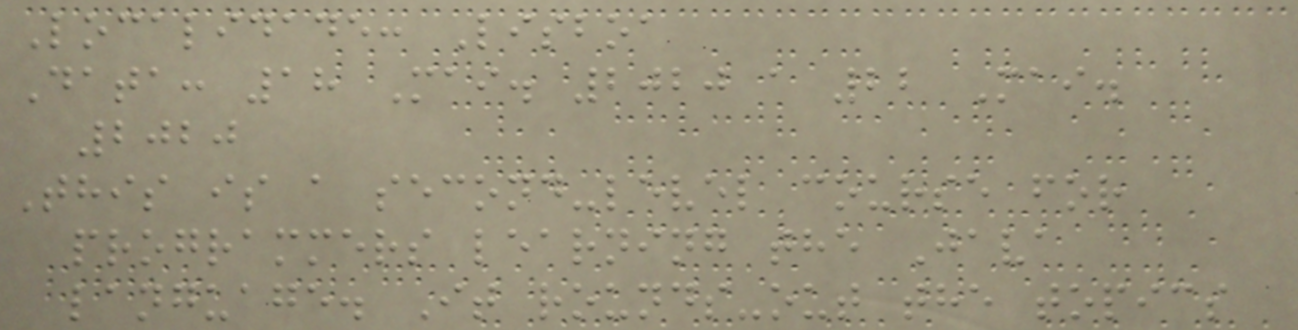Localidade: Lisboa
Data: 18 Mai. 2020 a 22 Mai.
2020
This is a second-level course for
programmers learning the Java
language. It rounds-out the topics
